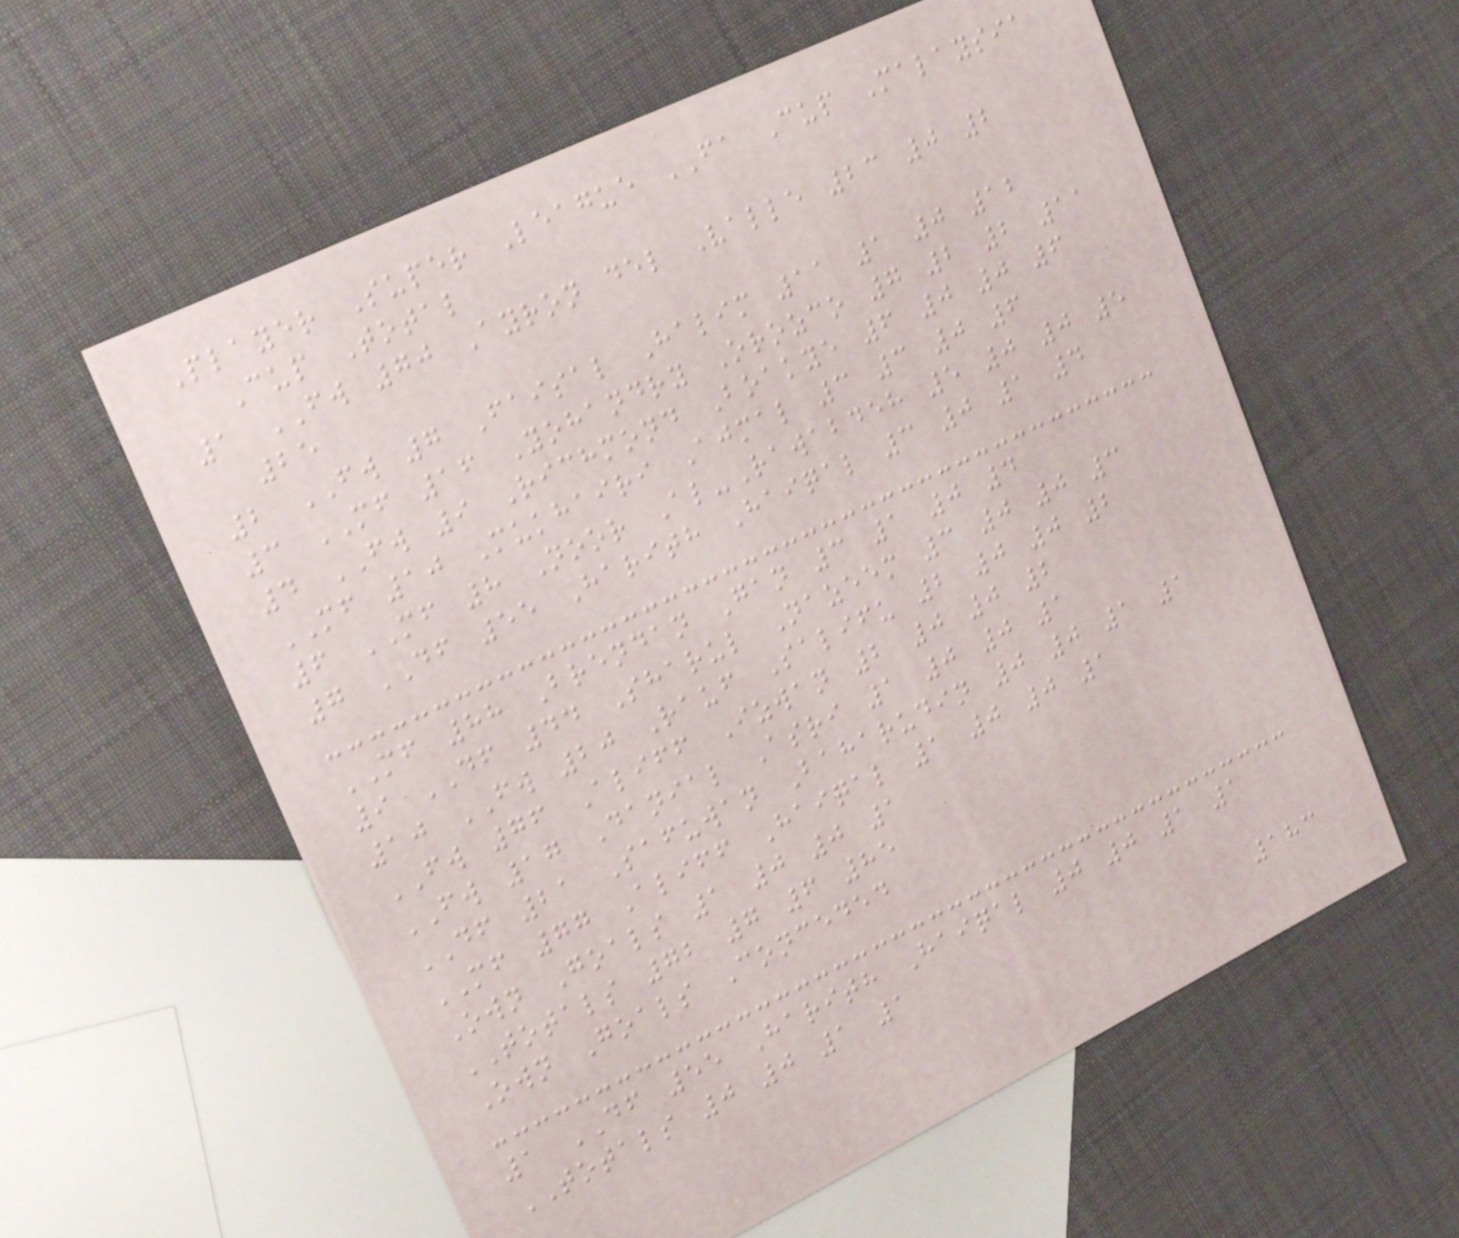Player Super League FA Cup Malaysia
Cup Total
1 FW 70 Ayron del Valle 23 0 2
25
2 FW 7 Faisal Halim 11 1 0 12
3 MF 16 Yohandry Orozco 7 2 2 11
4 FW 9 Richmond Boakye 6 0 0 6
MF 10 Mukhairi Ajmal 3 3 0 6
6 MF 8 Noor Al-Rawabdeh 5 0 0 5
7 DF 55 Harith Haiqal 3 0 1 4
MF 88 Brendan Gan 3 1 0 4
9 DF 44 Sharul Nazeem 3 0 0 3
10 FW 20 Rauf Salifu 2 0 0 2
FW 76 Aliff Izwan 2 0 0 2
FW 17 Danial Asri 1 0 0 1
DF 21 Safuwan Baharudin 0 0 1 1
MF 77 Aliff Haiqal 1 0 0 1
Own Goals 1 0 0 1
TOTALS 72 7 6 85
Own Goals Conceded
1 DF 55 Harith Haiqal 0 0 1 1
TOTALS 0 0 1 1
183
